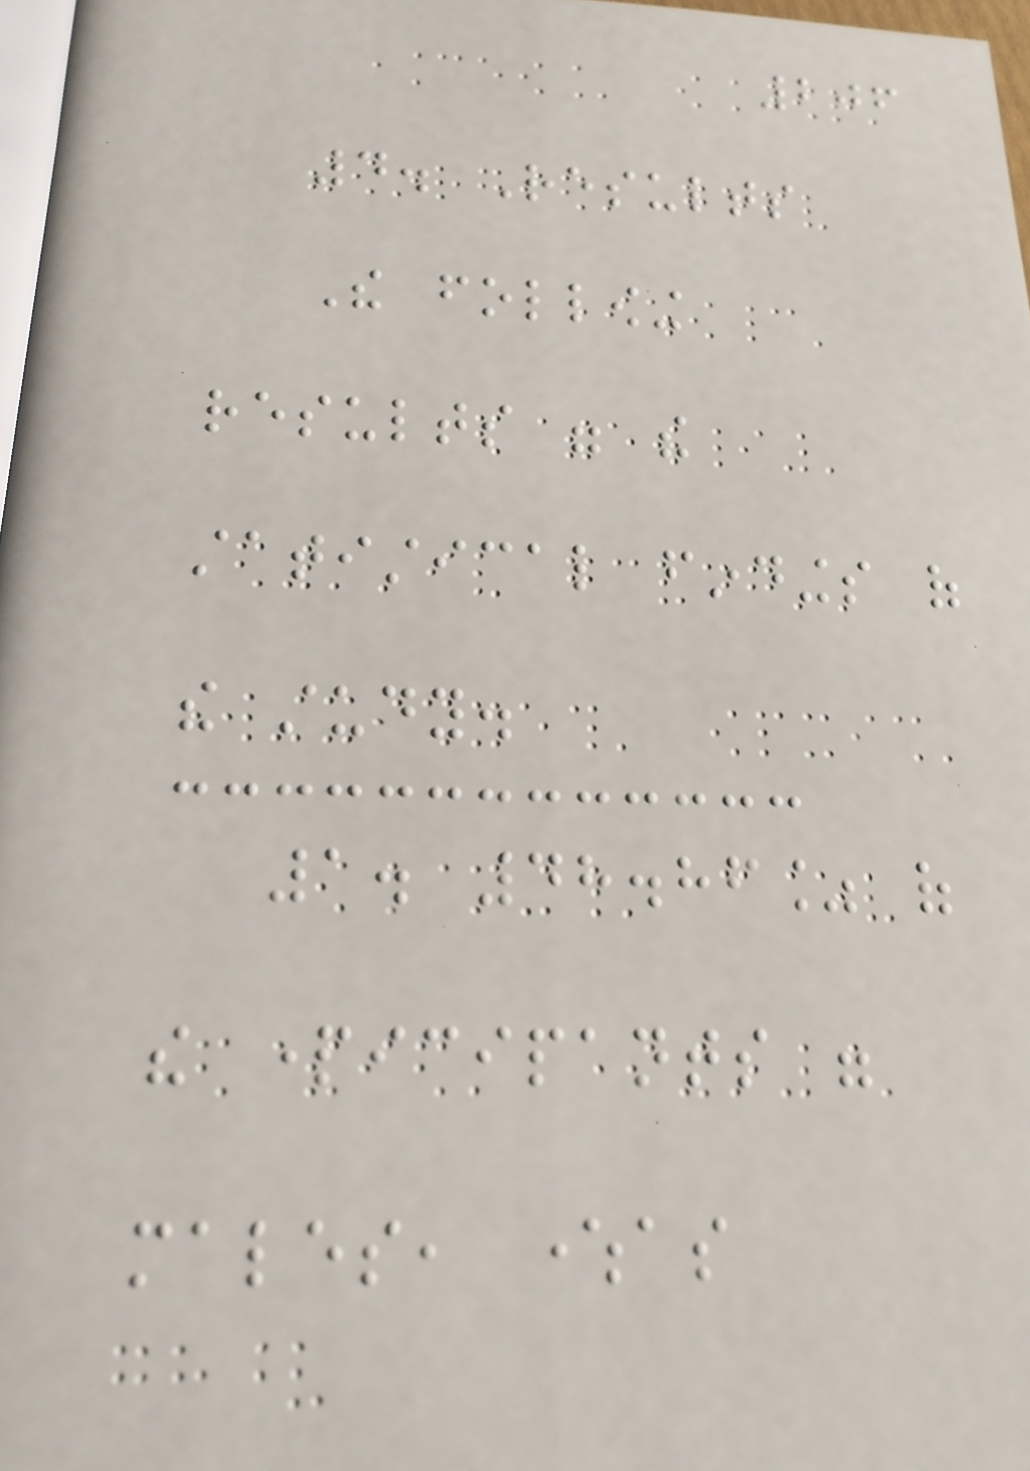206
4. Results
The following
results were the
statistical findings of
the study.
1. 48.86% of
the participants were
males, whereas
